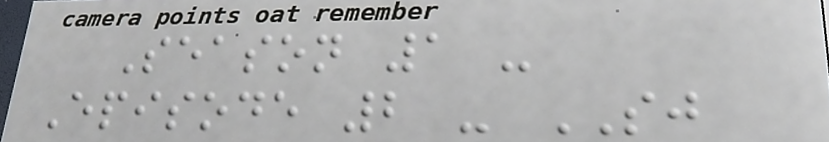Season 1 -
Episode 2 - SJ
